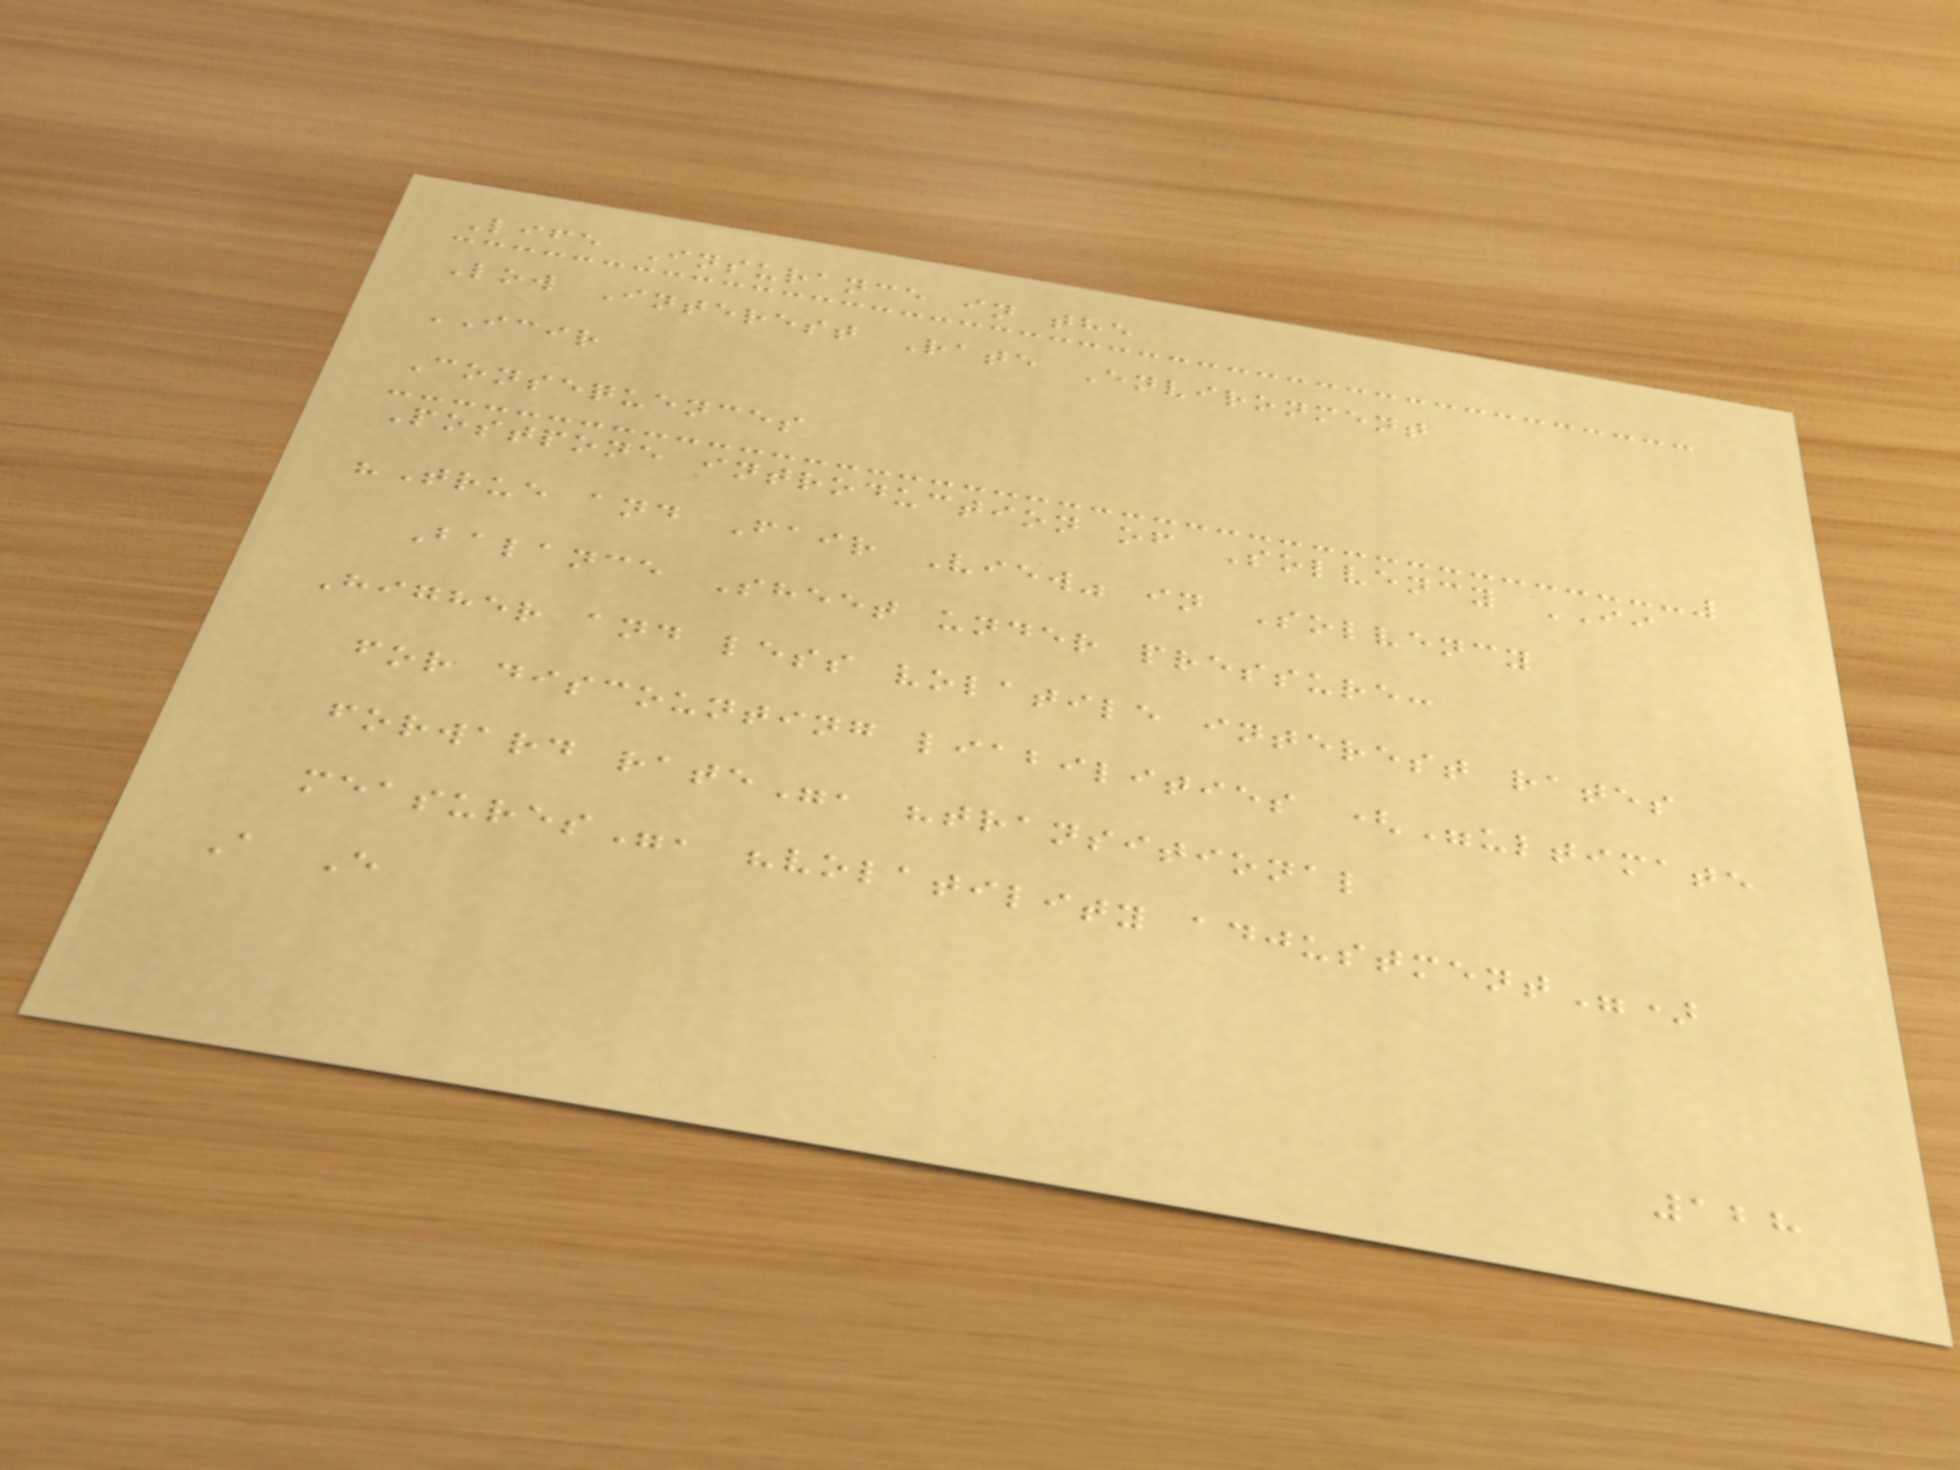Life Insurance in the
Low Interest Rate Environment
ICIR
Consequences
Postpone introduction of Solvency II
"True and Fair View" in Solvency
Balance Sheet under pressure:
Higher and less volatile interest rates
for discounting liabilities ("ultimate
forward rate", "transitional
measures", "volatility adjustment")
A E
128
